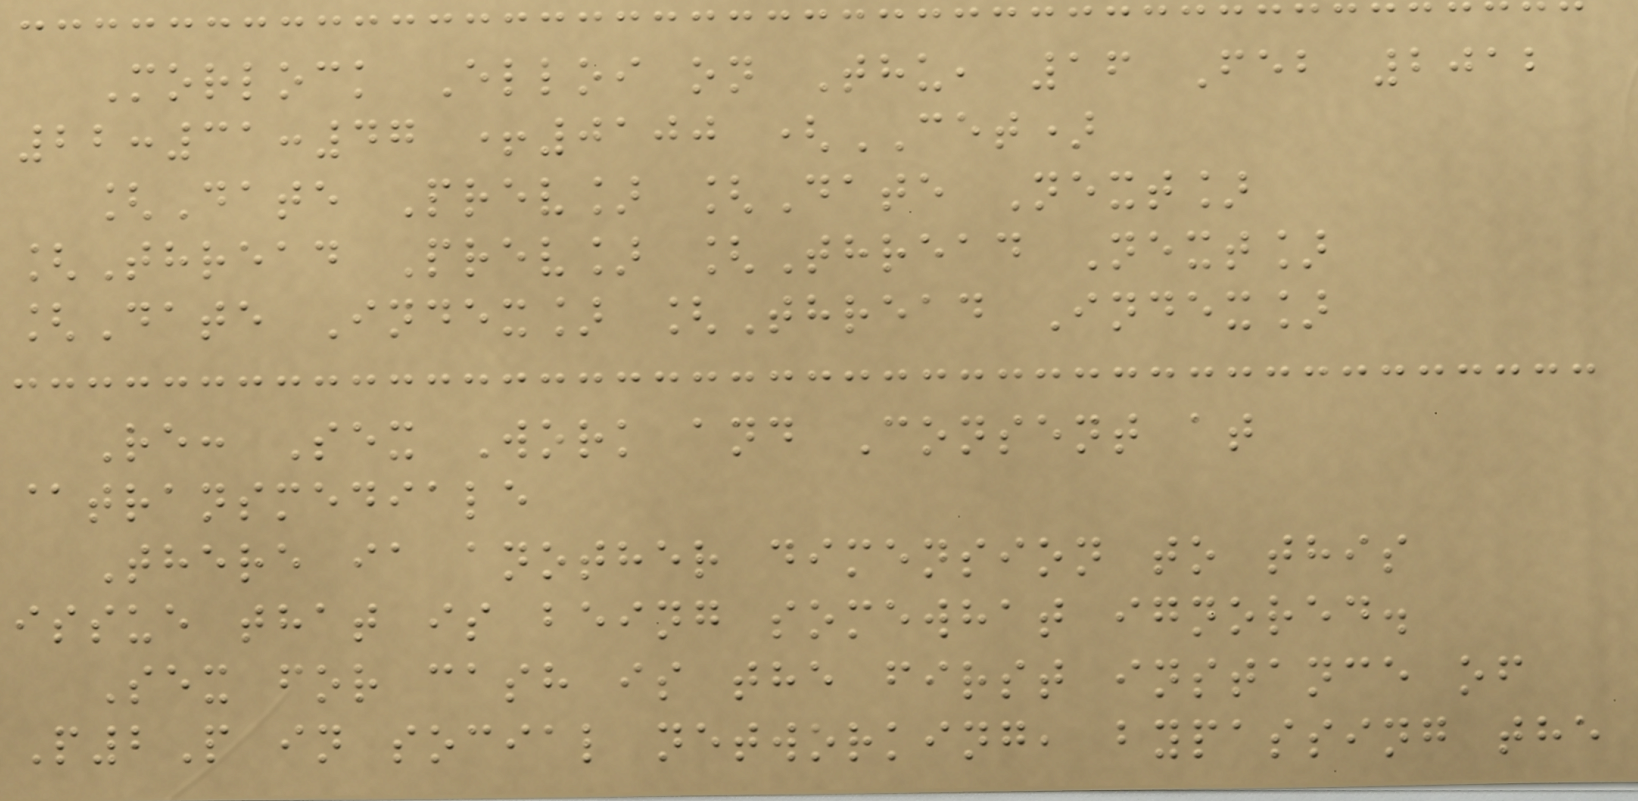Morlock Elloi on Thu, 16 Feb 2012
22:31:47 +0100 (CET)
[Date Prev] [Date Next]
[Thread Prev] [Thread Next]
[Date Index] [Thread Index]
Re: Sex Work and Consent at
@transmediale
There ia another dimension to this
issue that is being somewhat ignored.
Sex for cash is the first instance of
P2P in social networking, bypassing the
